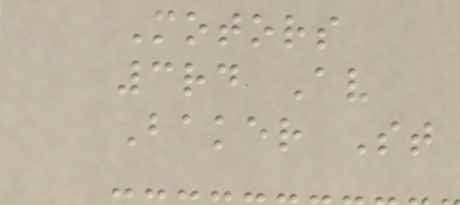Motors
3rd Av
Baker St
